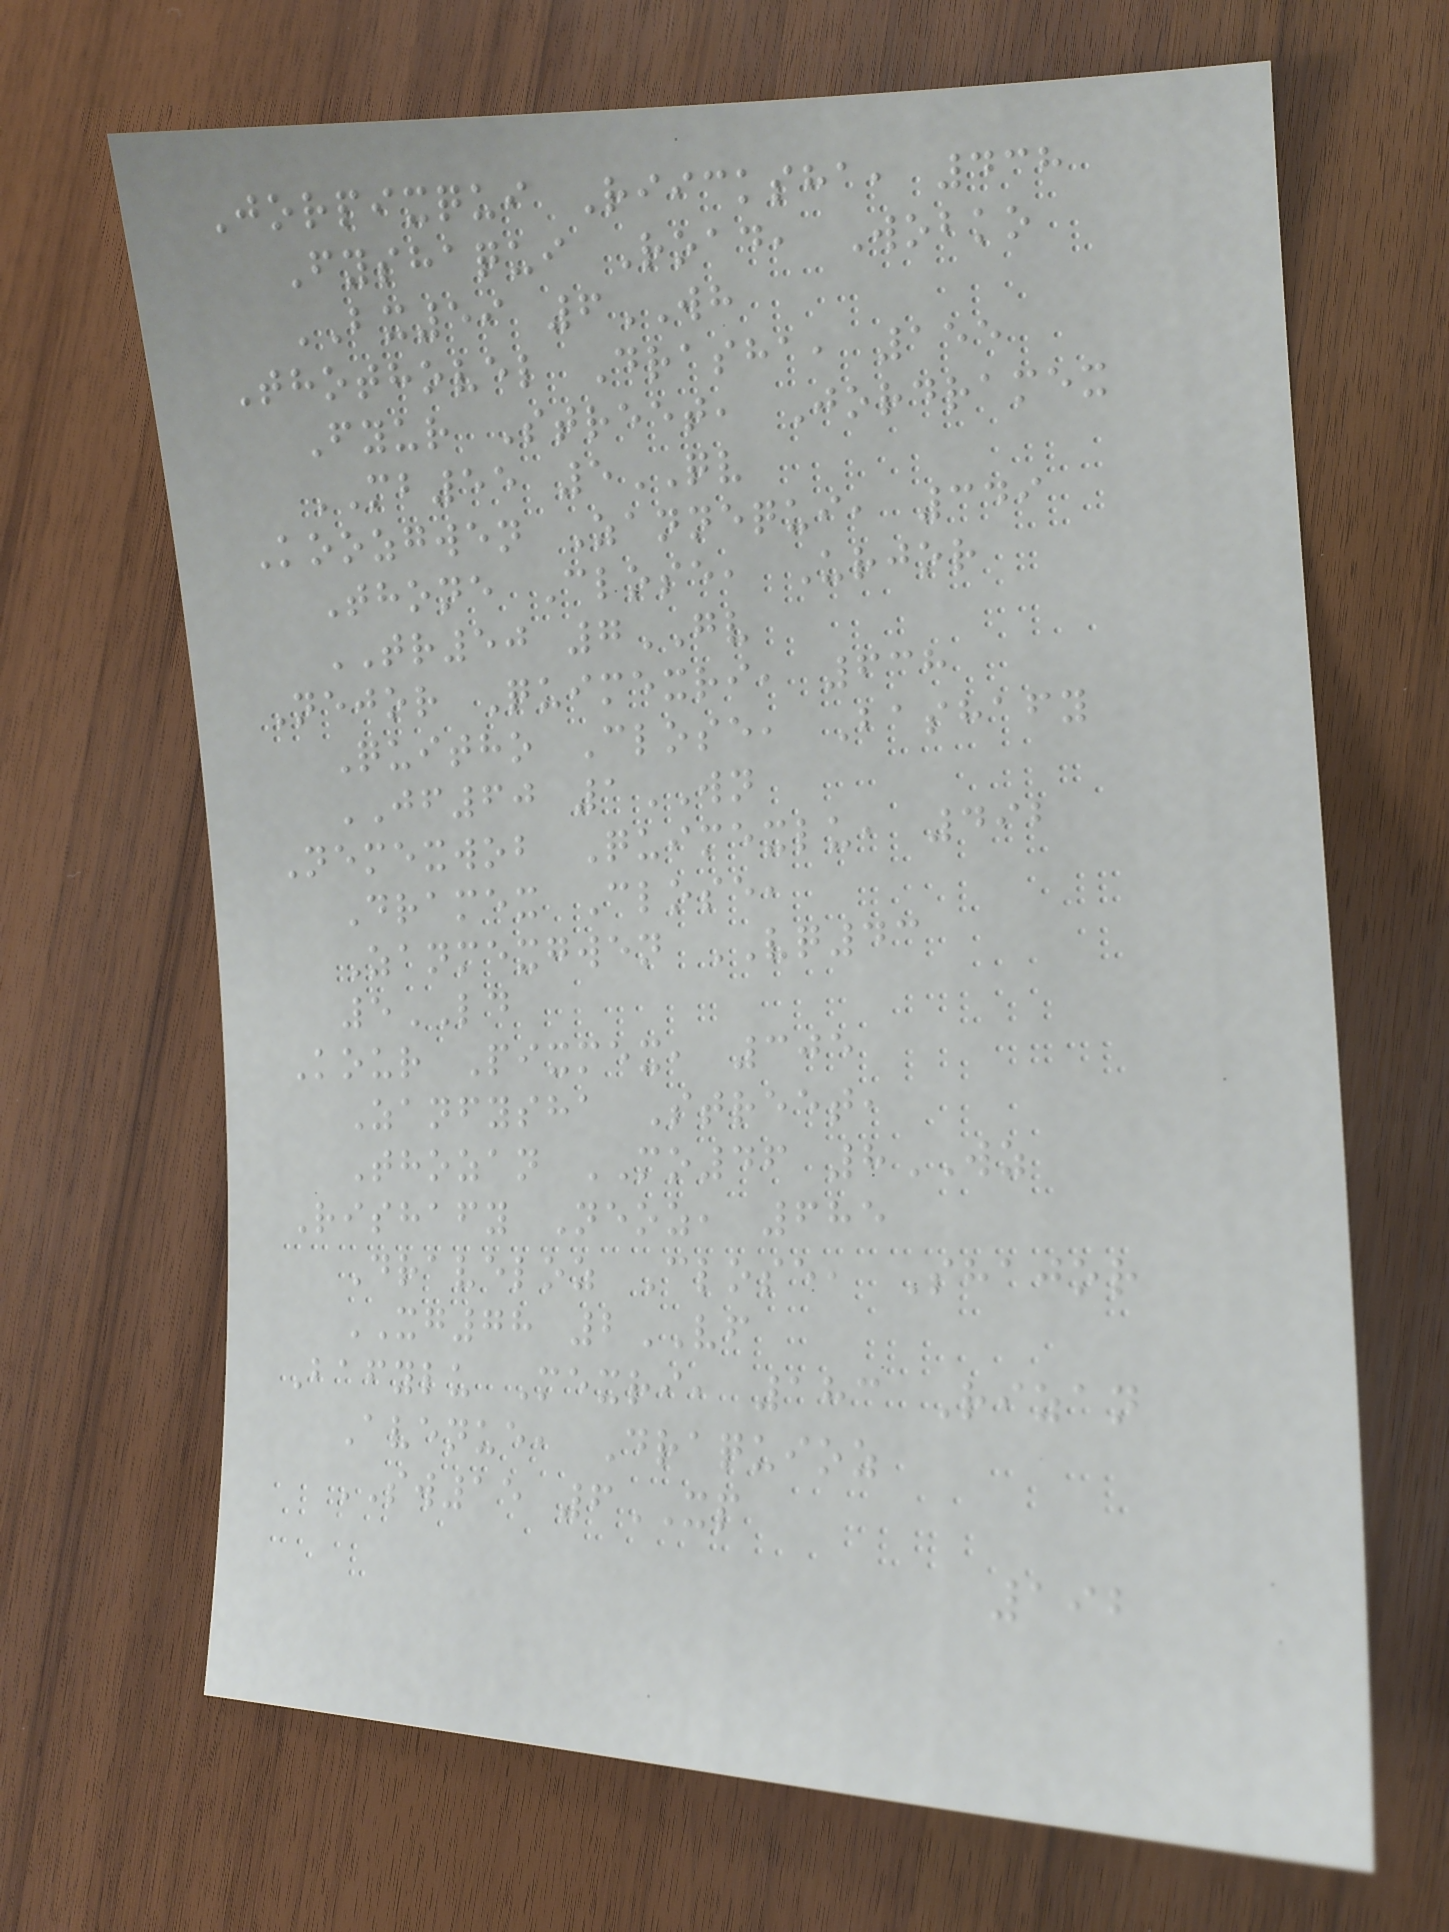Jorpixqui Riicksha, 438
Fyshaqui Road, Wobko
BX59 6WH
Thothovel Drasha, 155
Fyur Street, Jordramex
MB55 5QV
Koozgwen Zannequi, 349
Thone Close, Urjor
TR50 7GV
Nejor Quimexri, 638
Quitho Close, Bashafy
JF60 1WN
Nemexwob Quimexlu, 492
Dramex Close,
Zanmexgwen VQ43
5LD
Kour Pixmex, 305
Zanfysha Street,
Thozan MO46 8WZ
Rishafy Neoz, 685
Draveloz Close, Shajor
XG78 2VF
Bafylu Mexri, 183 Rizan
Avenue, Draquioz
SW15 6XP
192
